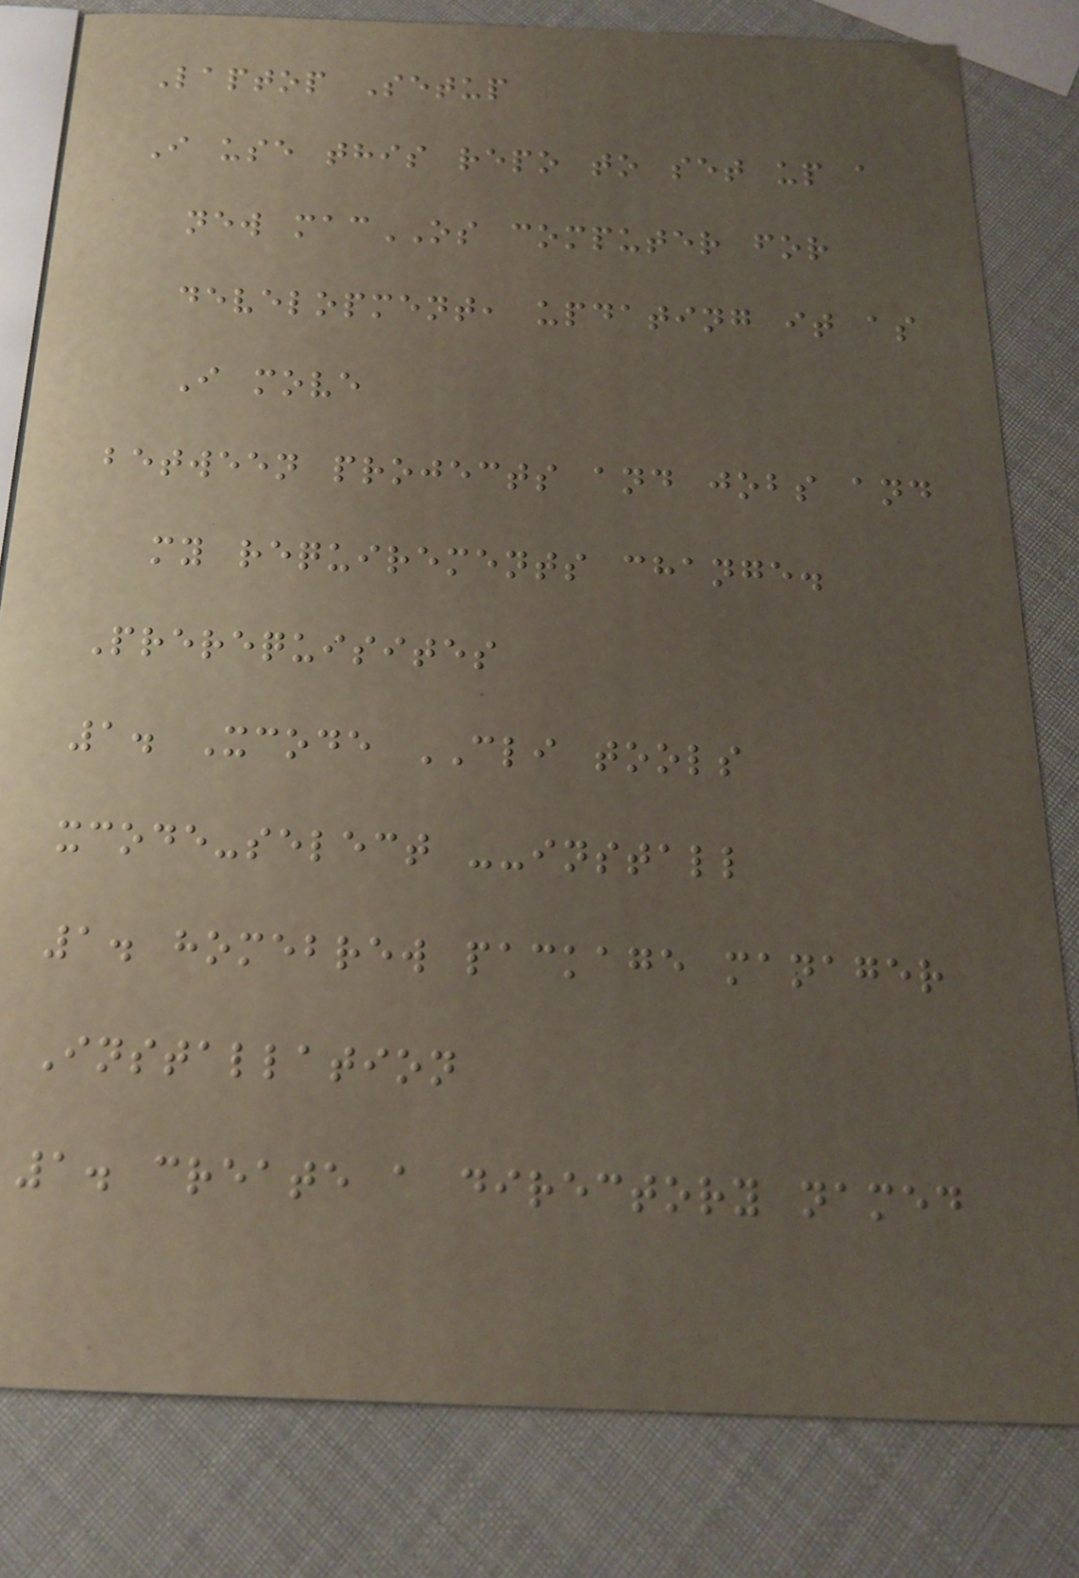Laptop Setup
I use this repo to set up a
new macOS computer for
development, updating it as
I move
between projects and jobs and
my requirements change.
Prerequisites
1. Xcode CLI tools
xcode-select --install
1. homebrew package manager
Installation
1. create a directory named
